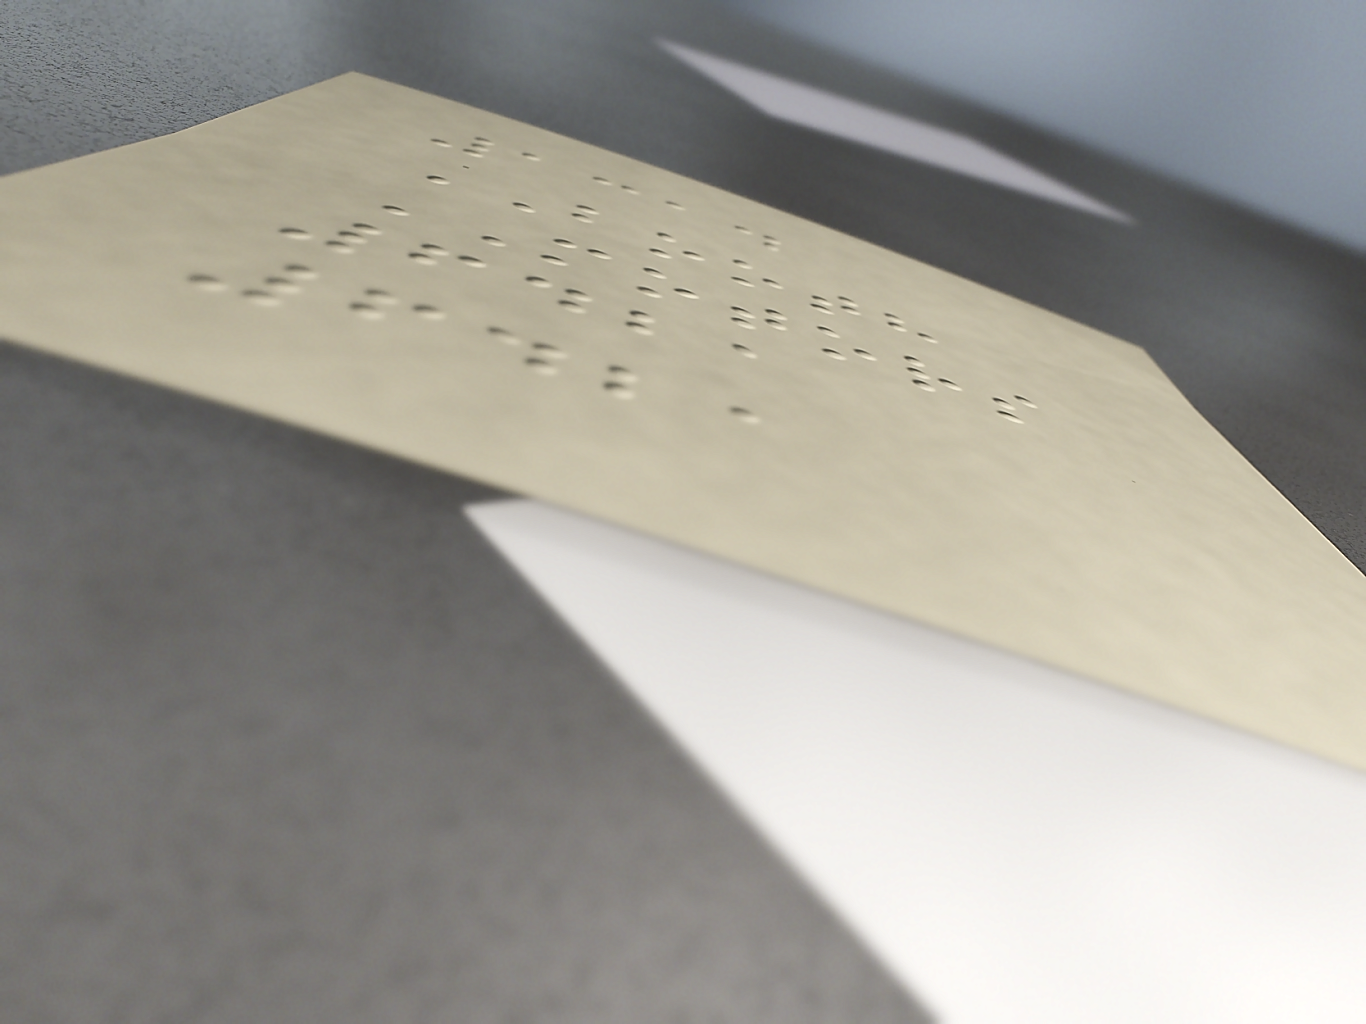1314
BOOTH
MOTORS
6421
6421
